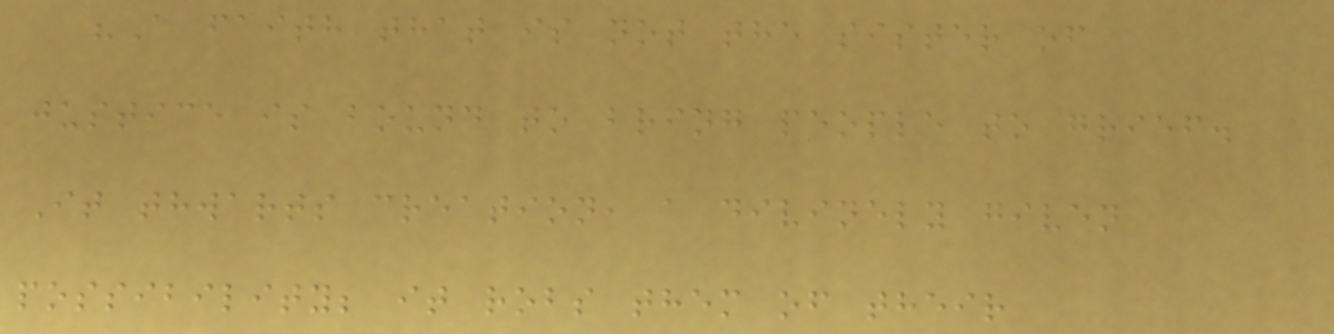"A faith that is not the sister of
justice is bound to bring people to grief.
It thwarts creation, a divinely given
possibility; it robs them of their
